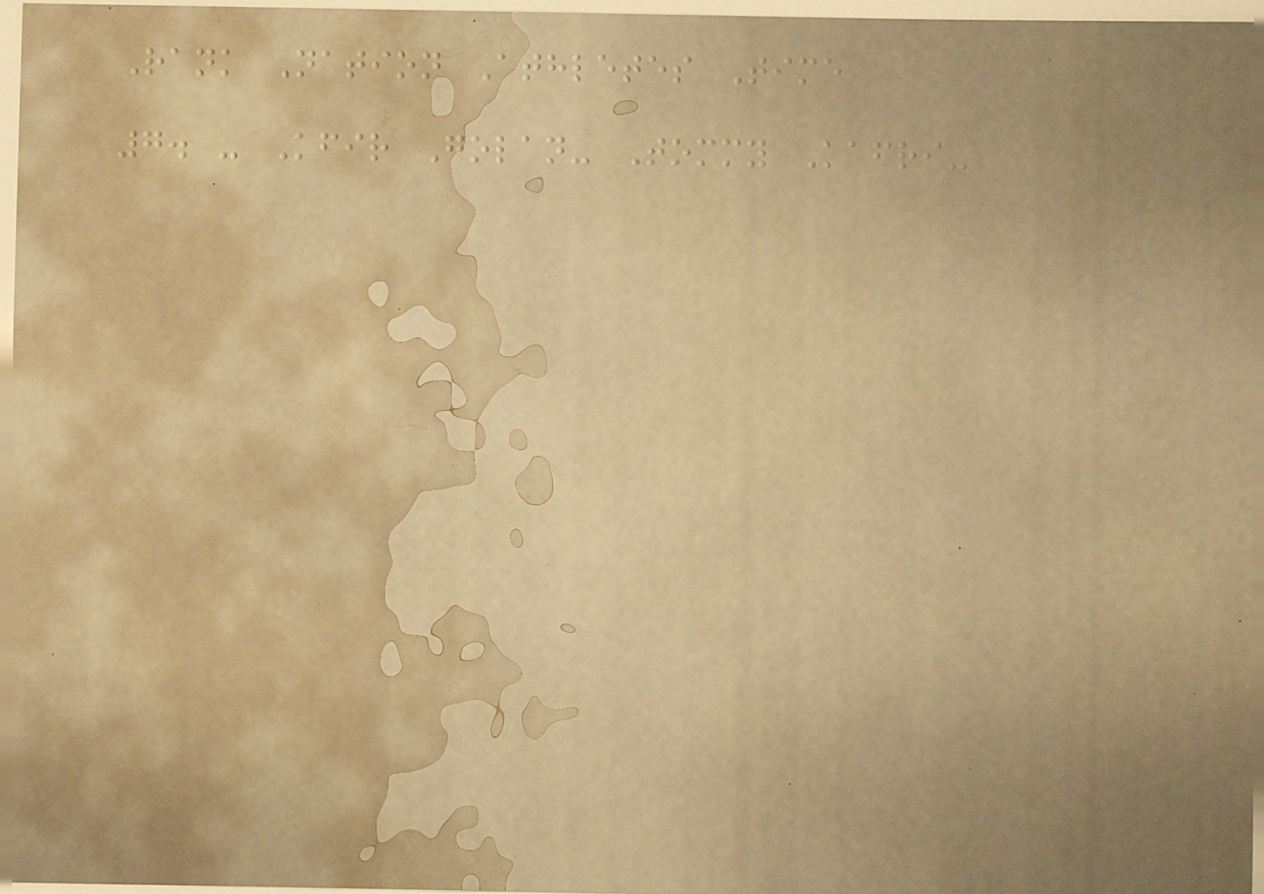Rank Nation Athletes Time
7. - Kfir Golan- Tommy Kafri-
